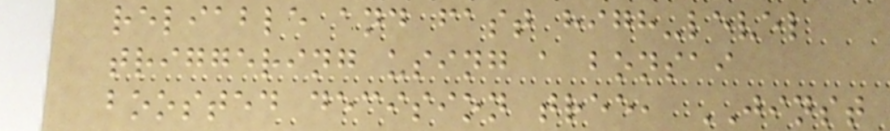reliable and fast high-level
triggering using a bonsai
boosted decision tree, JINST
